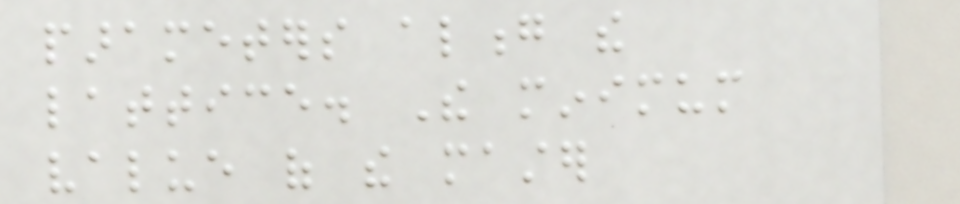parameters along the
lattice. The minimum
value of the master
